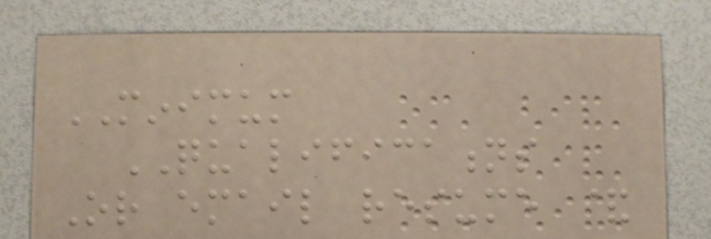MINIMUM
QUALIFICATIONS
Or email resume &
